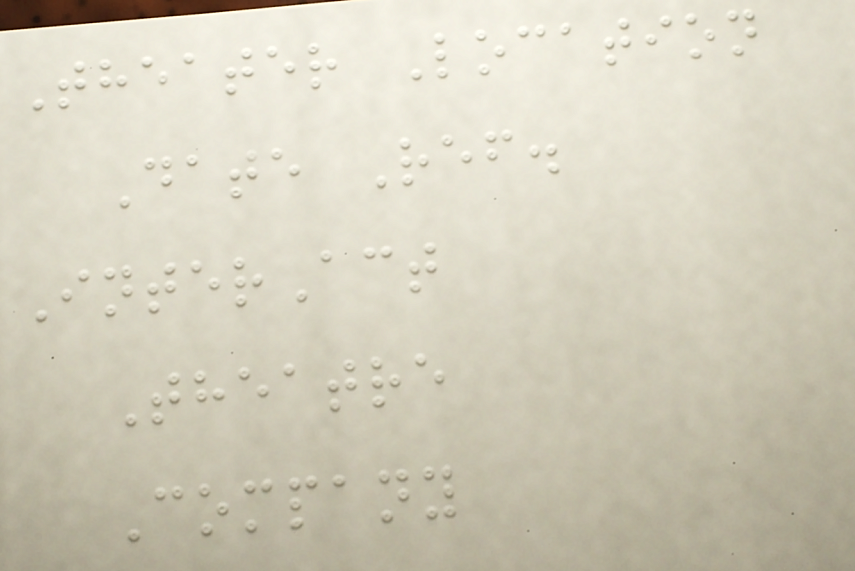Theater Location
Date Ref.
InterAct
Theatre
Company
